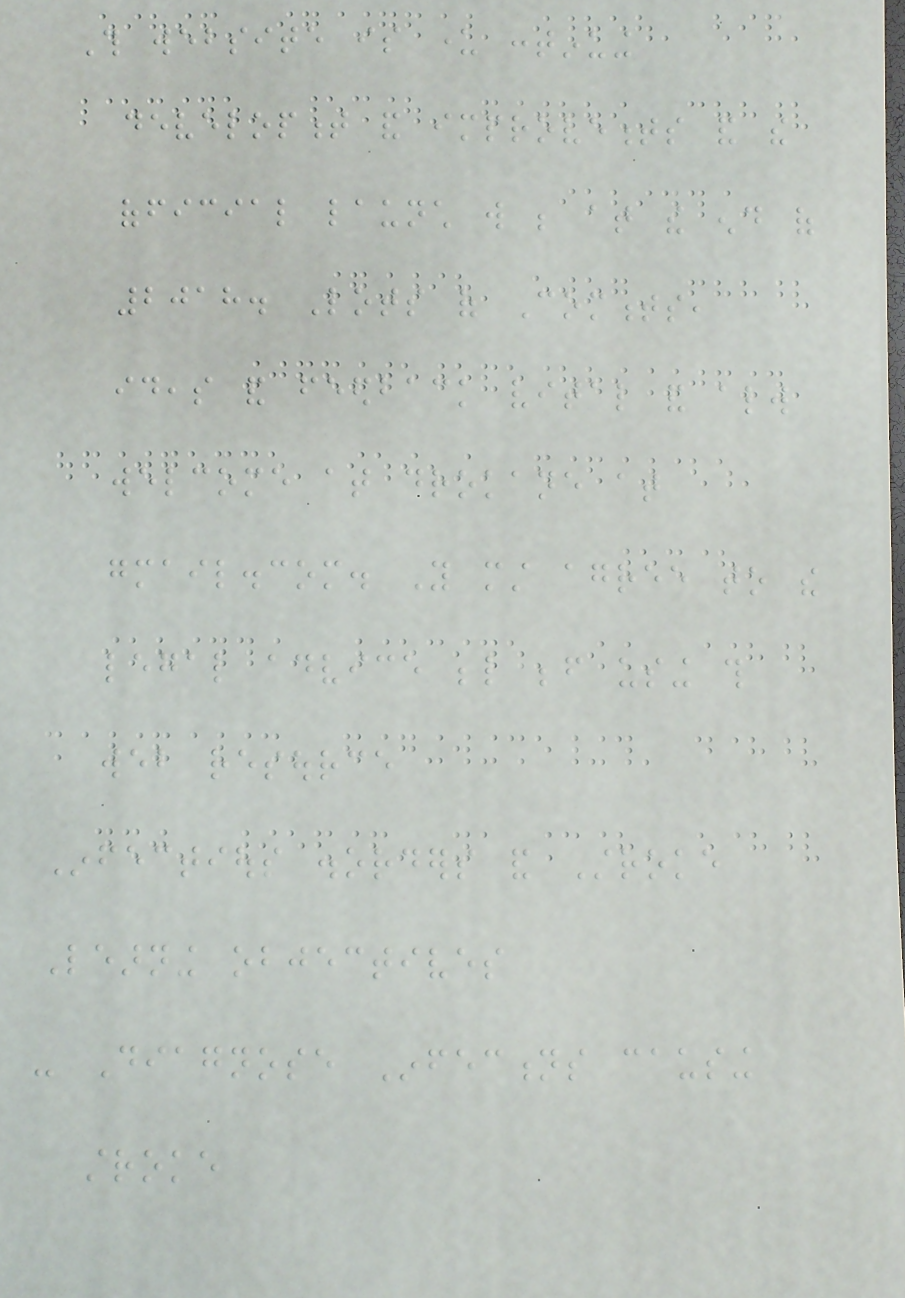This website is under continuing
development and improvements and the
official launch will be at the end of
2018. Lots of Comments,
ideas and feedback vital and always
welcome at drokane at
gmail.com. You must agree to the
legal advice below before using this
web resource
Infectious disorders and Stroke
Learning objectives
- Diagnose Infections causing
stroke
